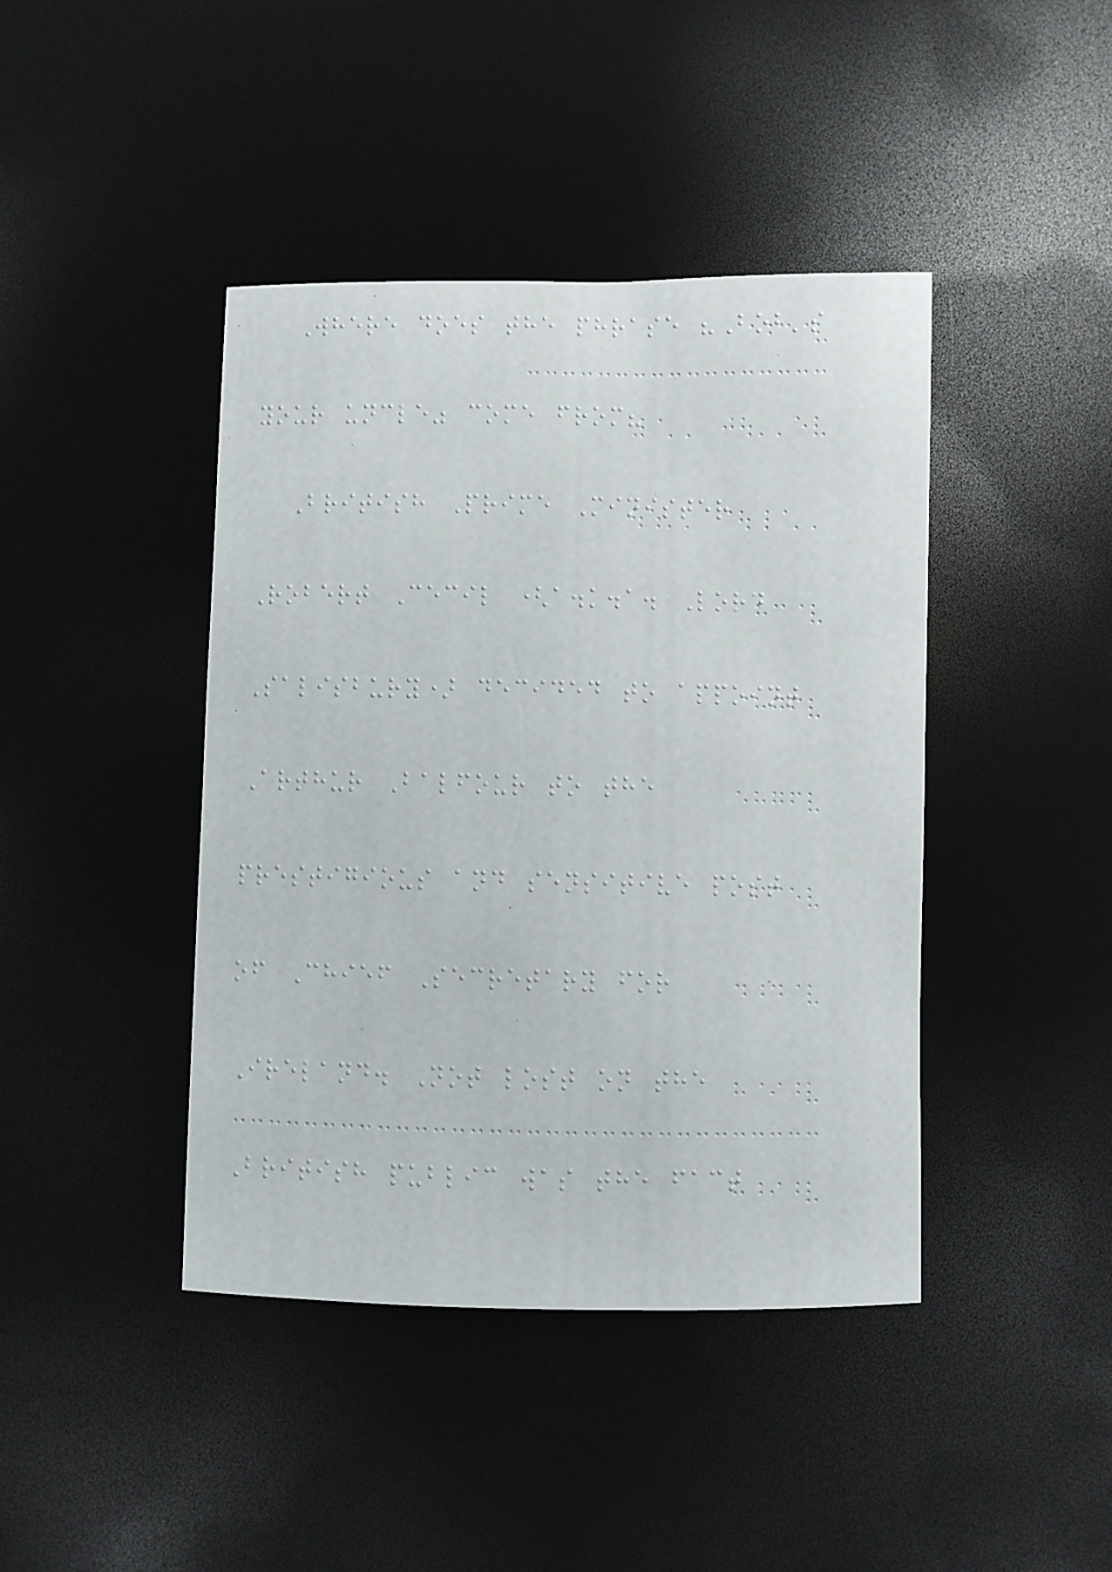Where does the phrase "Bob's
your uncle" come from?
British Prime Minister
Robert Cecil (a.k.a. Lord
Salisbury) decided to appoint
Arthur Balfour to the
prestigious and sensitive post
of Chief Secretary for
Ireland. Not lost on the
British public was the fact
